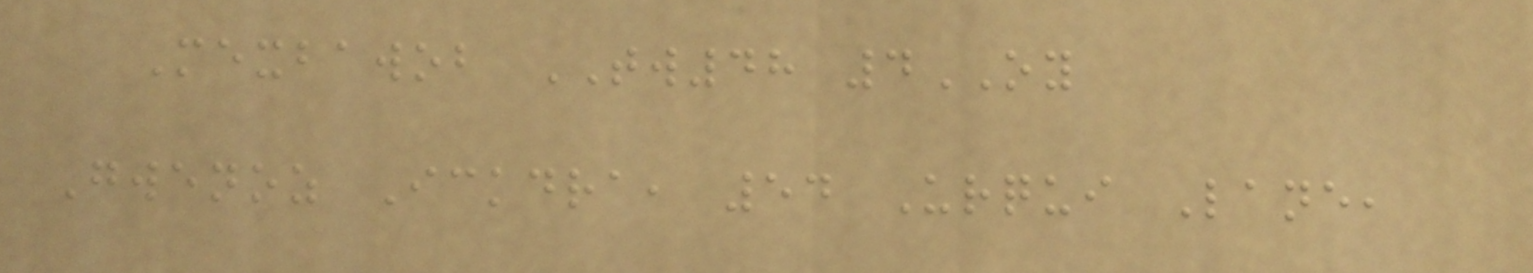Mexbawob TW48 4OY
Gwenoz Ickdra, 54 Urqui Lane,
